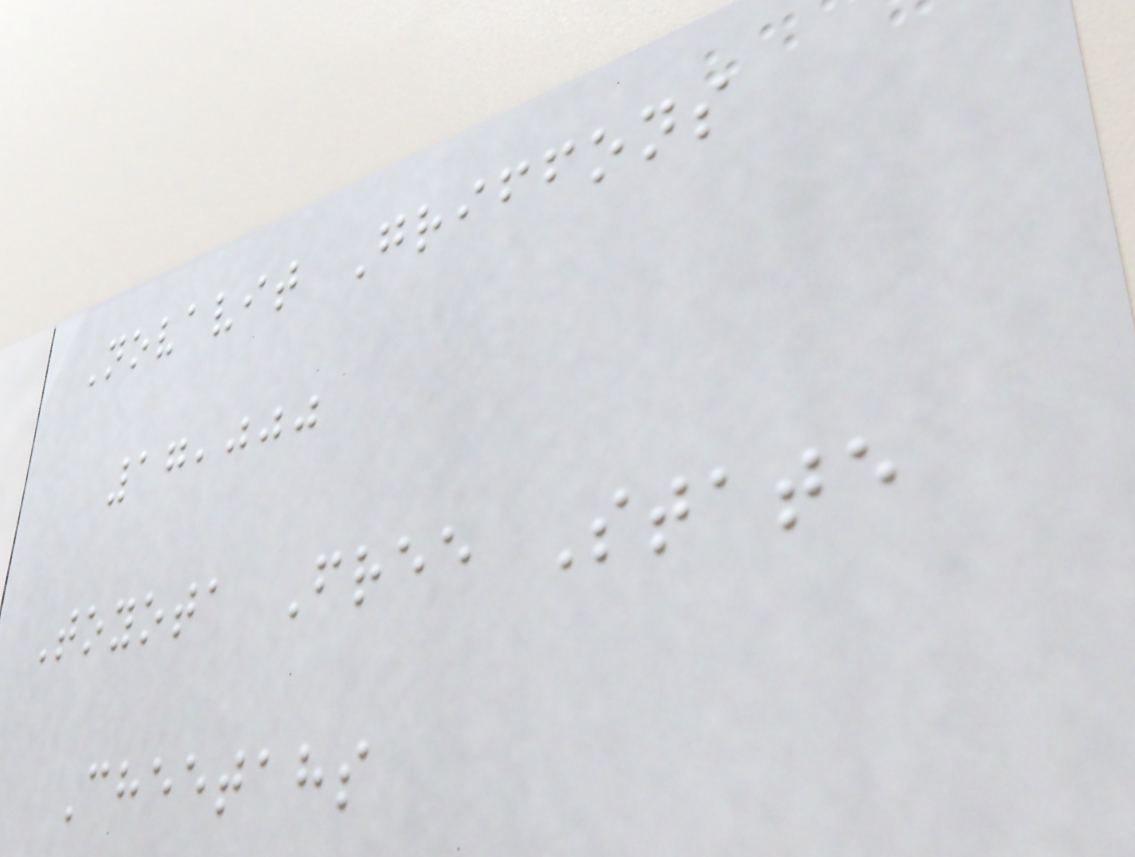Novavit Griffons
17,000
Toyota Free State
Cheetahs
